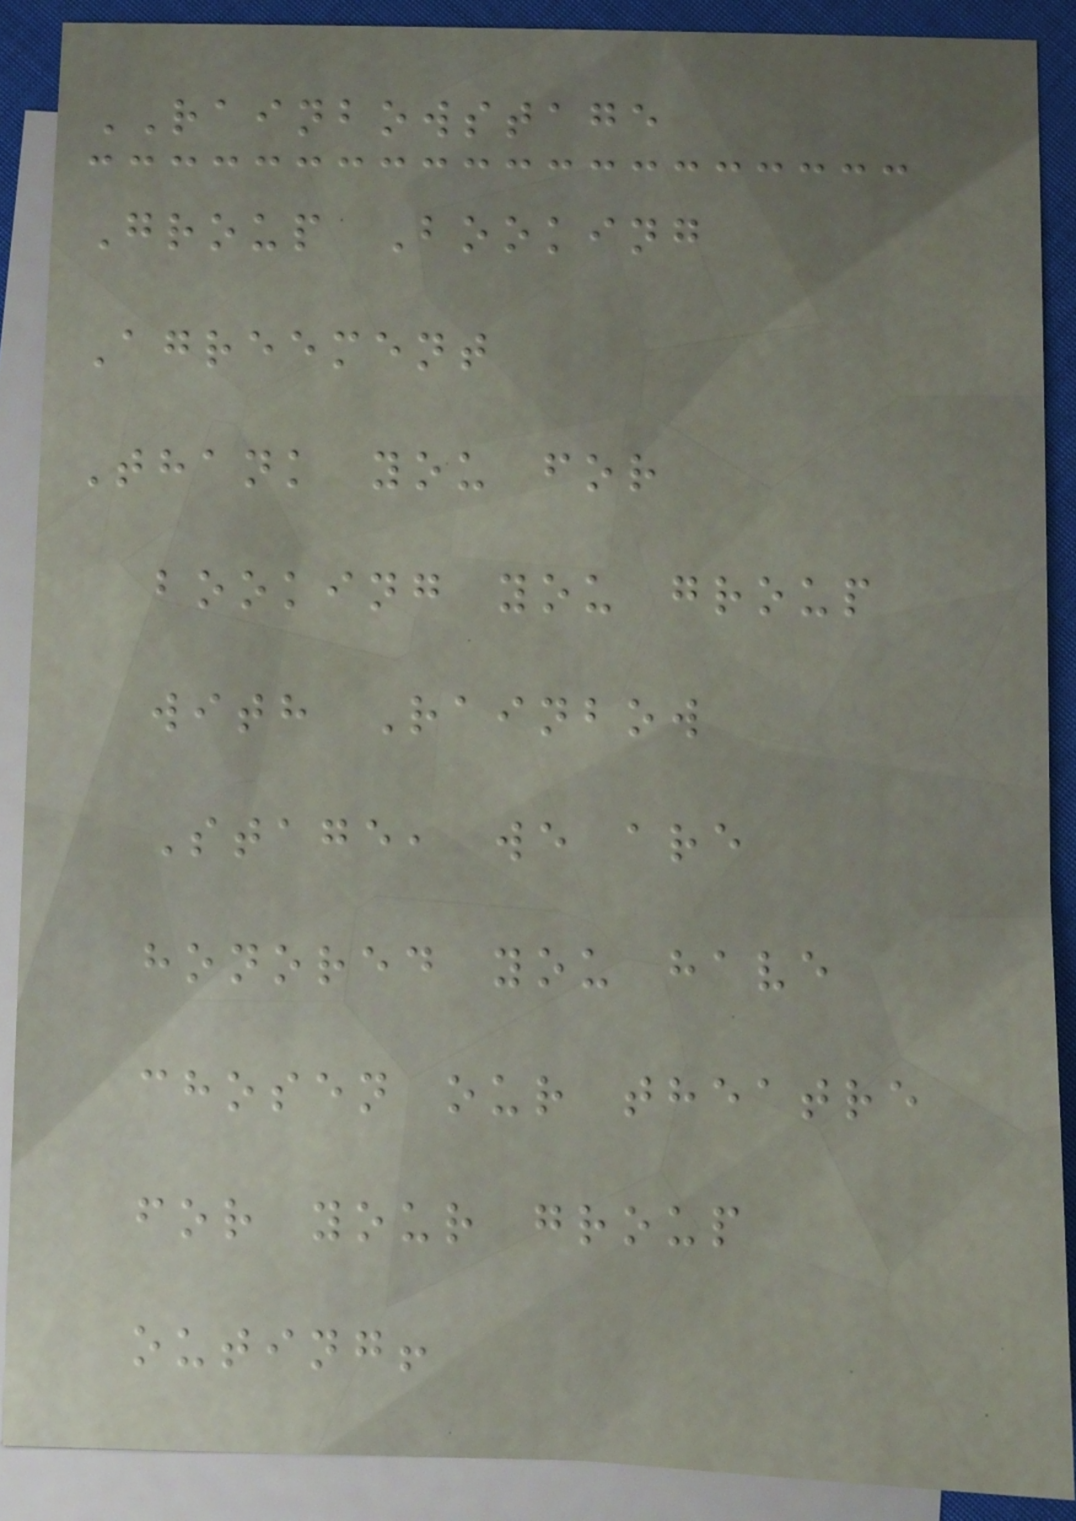RAINBOWSTAGE
Group Booking
Agreement
Thank you for
booking you group
with Rainbow
Stage, we are
honored you have
chosen our theatre
for your group
outing!
